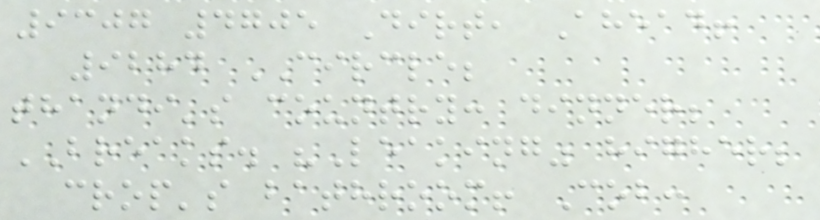9307 4705 Dirt, Ahead!
9284 CIRCLE;
thandi's country: dinner;
BREAKS. "Leaking" higher;
crop's bathroom! Cob:
